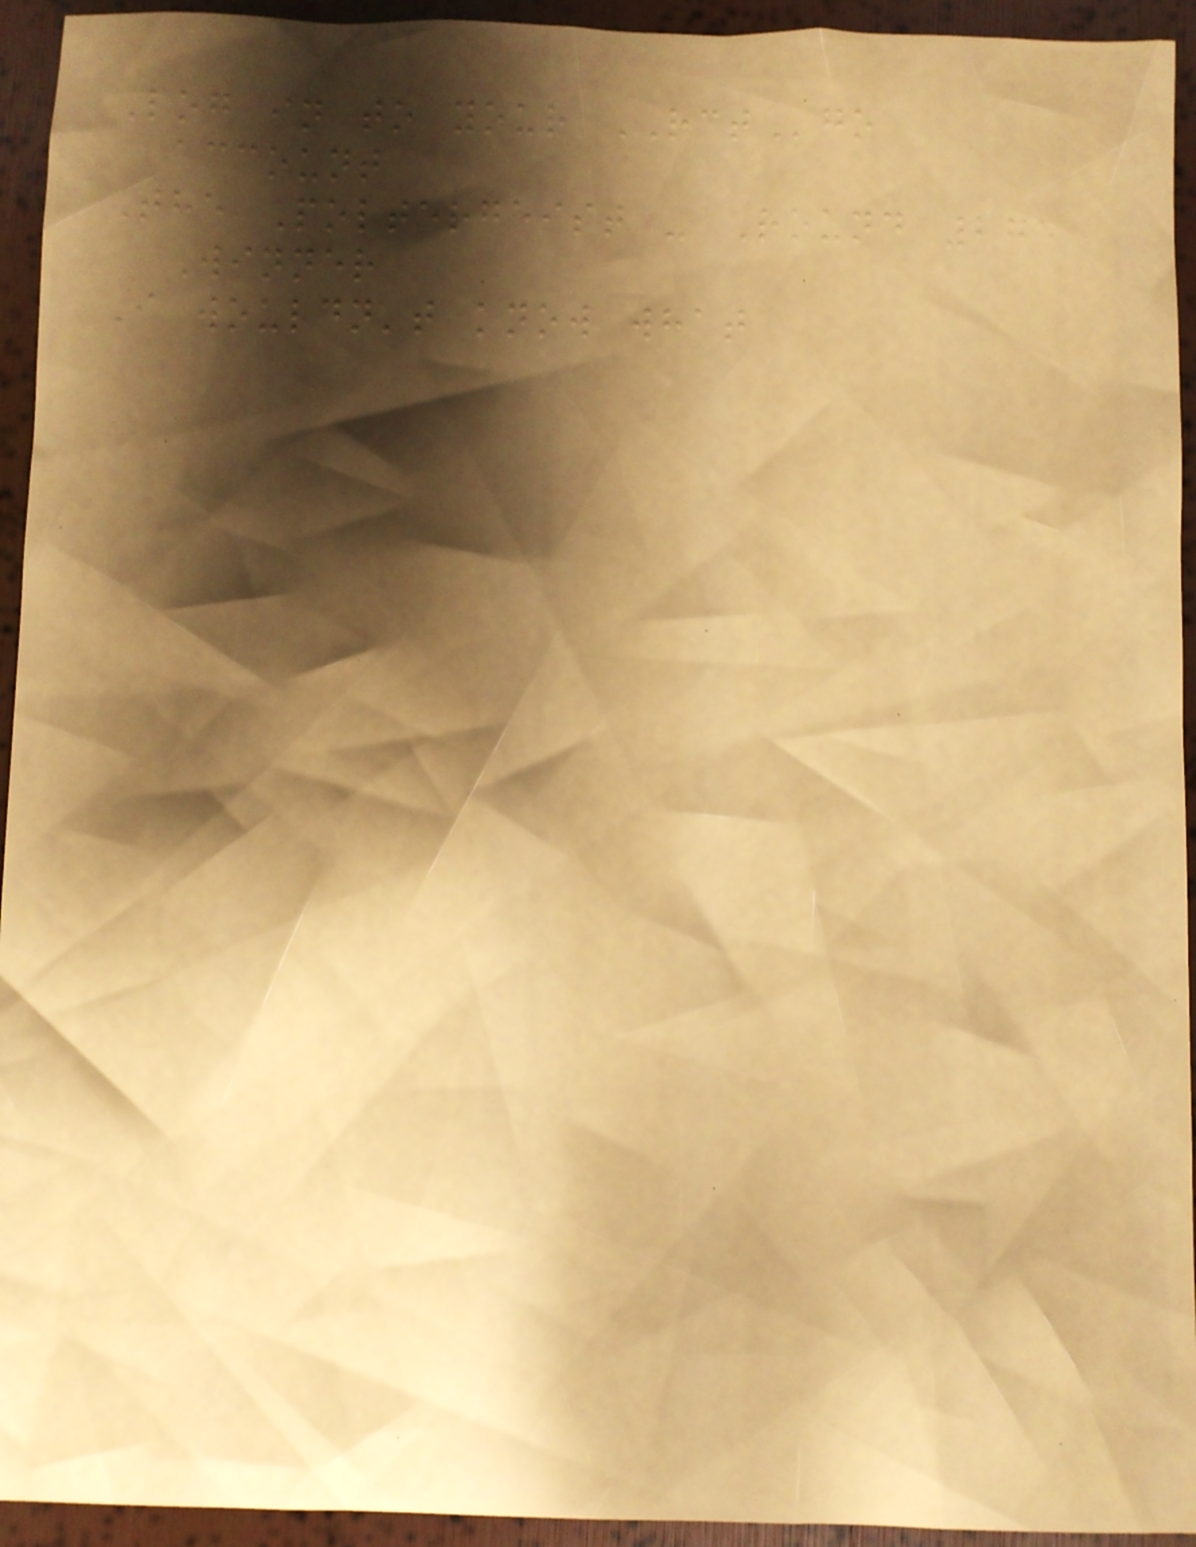Log in to your RCTgo
account
The Poltergeist - Round 275
Winner
I wouldn't know what
